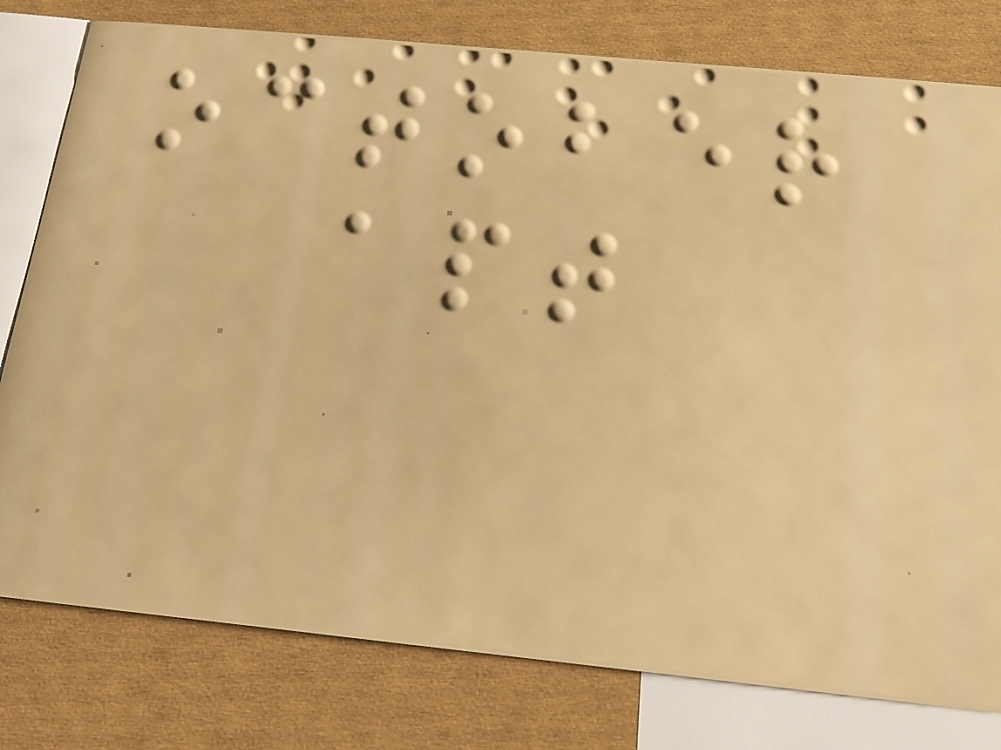october
apt
